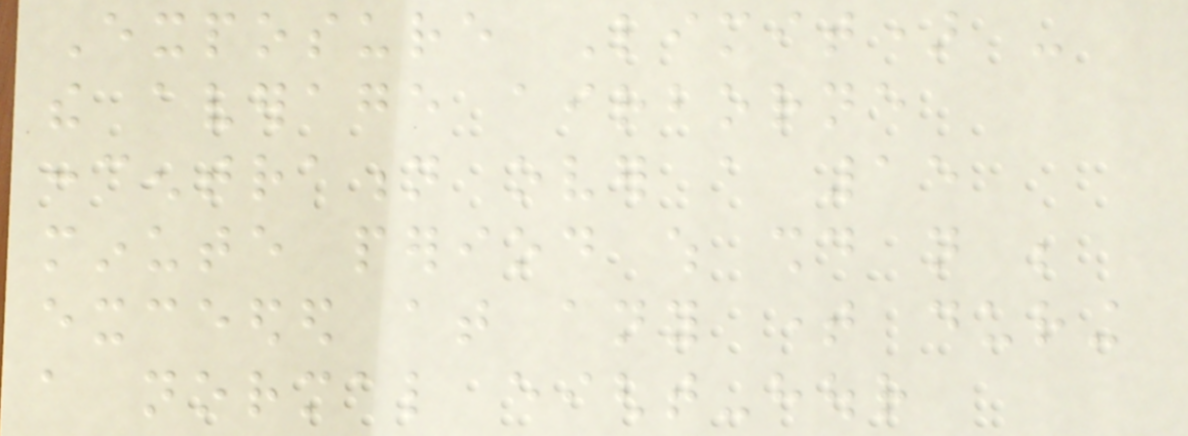Exposure Limit) -
the average airborne
concentration over a 15
minute period which should not be
exceeded at any time during
a normal eight-hour
